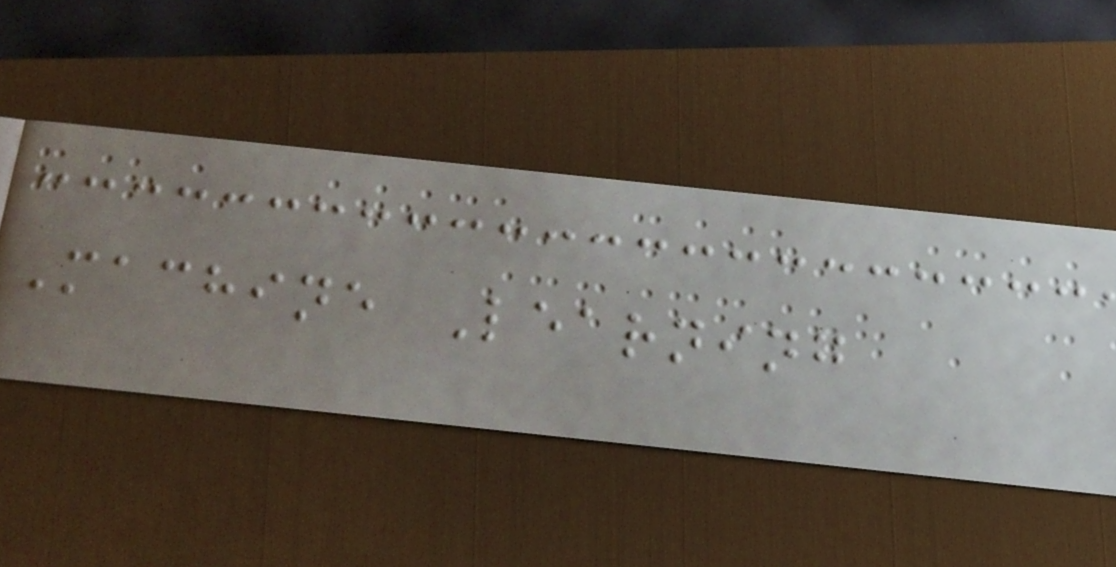Machine Learning
